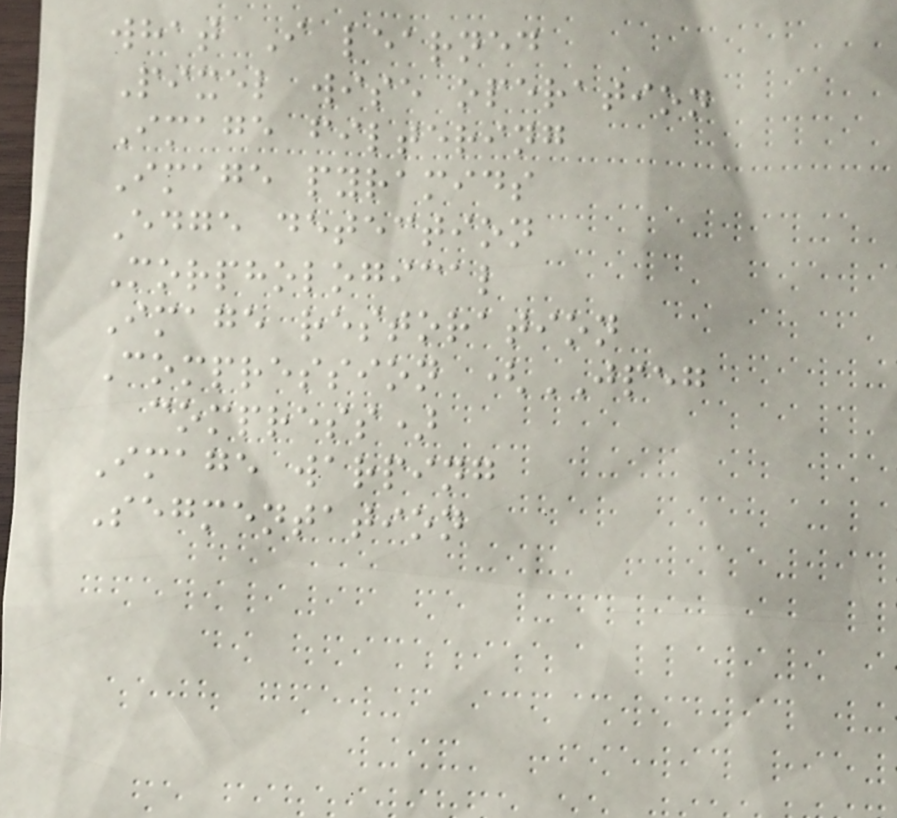what I learned
Pixel wise operation
Image filtering
Image pyramids
Edge detection
Morphological
Image restoration
Compression (JPEG
compress)
Image warping
Segmentation
